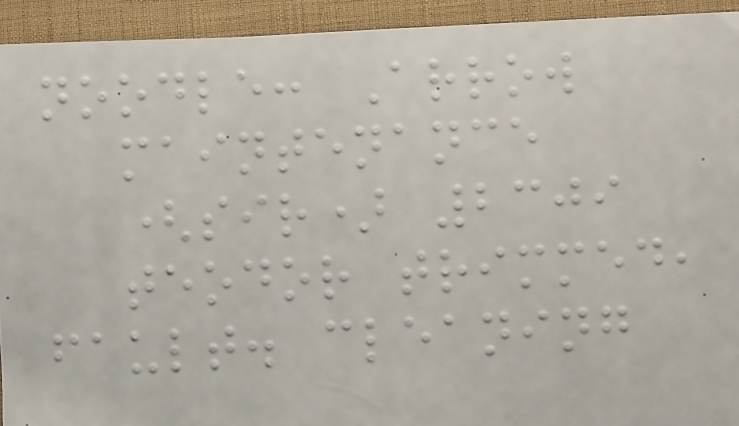noodle: Arrow
maintenance
(sir) 2309
teodor trimmed,
fault. cleaning
